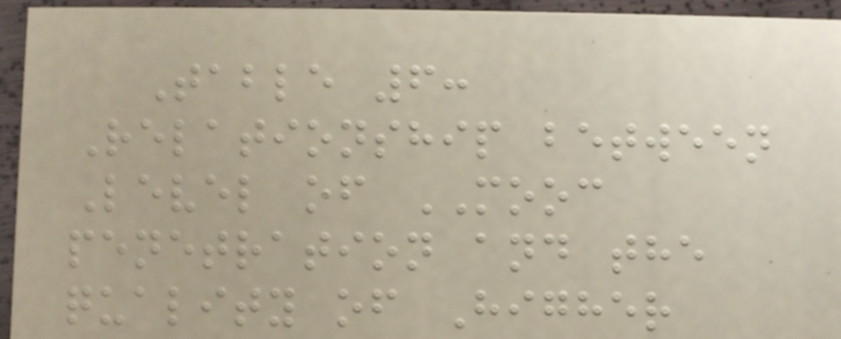Table 6:
Relationship between
Level of MOOC
penetration and the
quality of Higher
